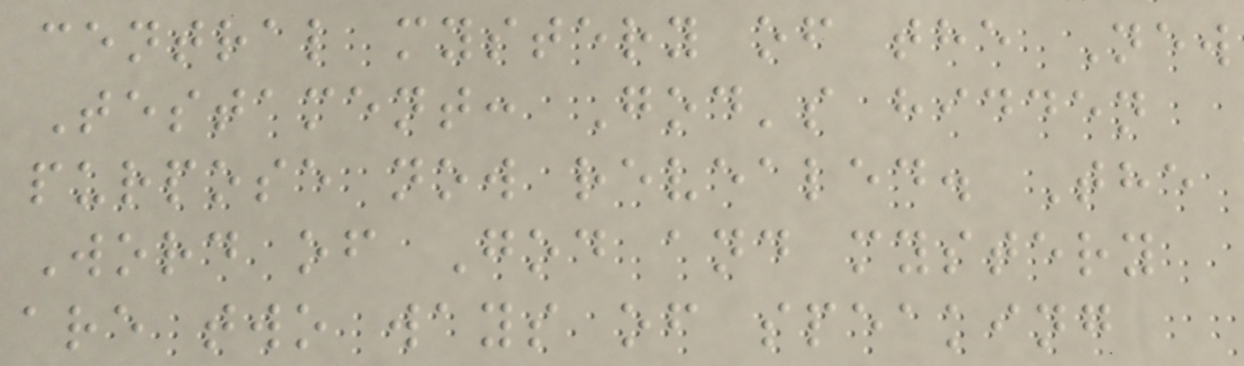central mystery of the New
Testament: God's hidden
purpose now revealed. The
Word of God and mystery
are two ways of speaking
